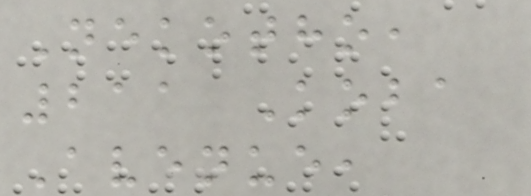Nekotho,
211 Koba
Avenue,
